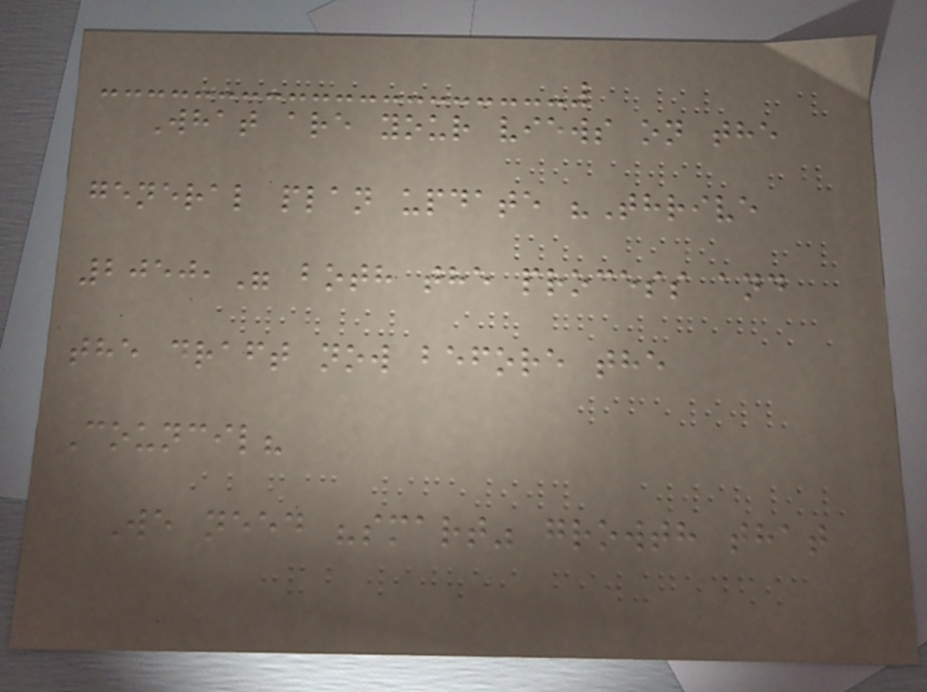What are your views on the
general plan update "Thrive
2050," both the process and
the draft now before the
Council?
We need "smart" growth that
